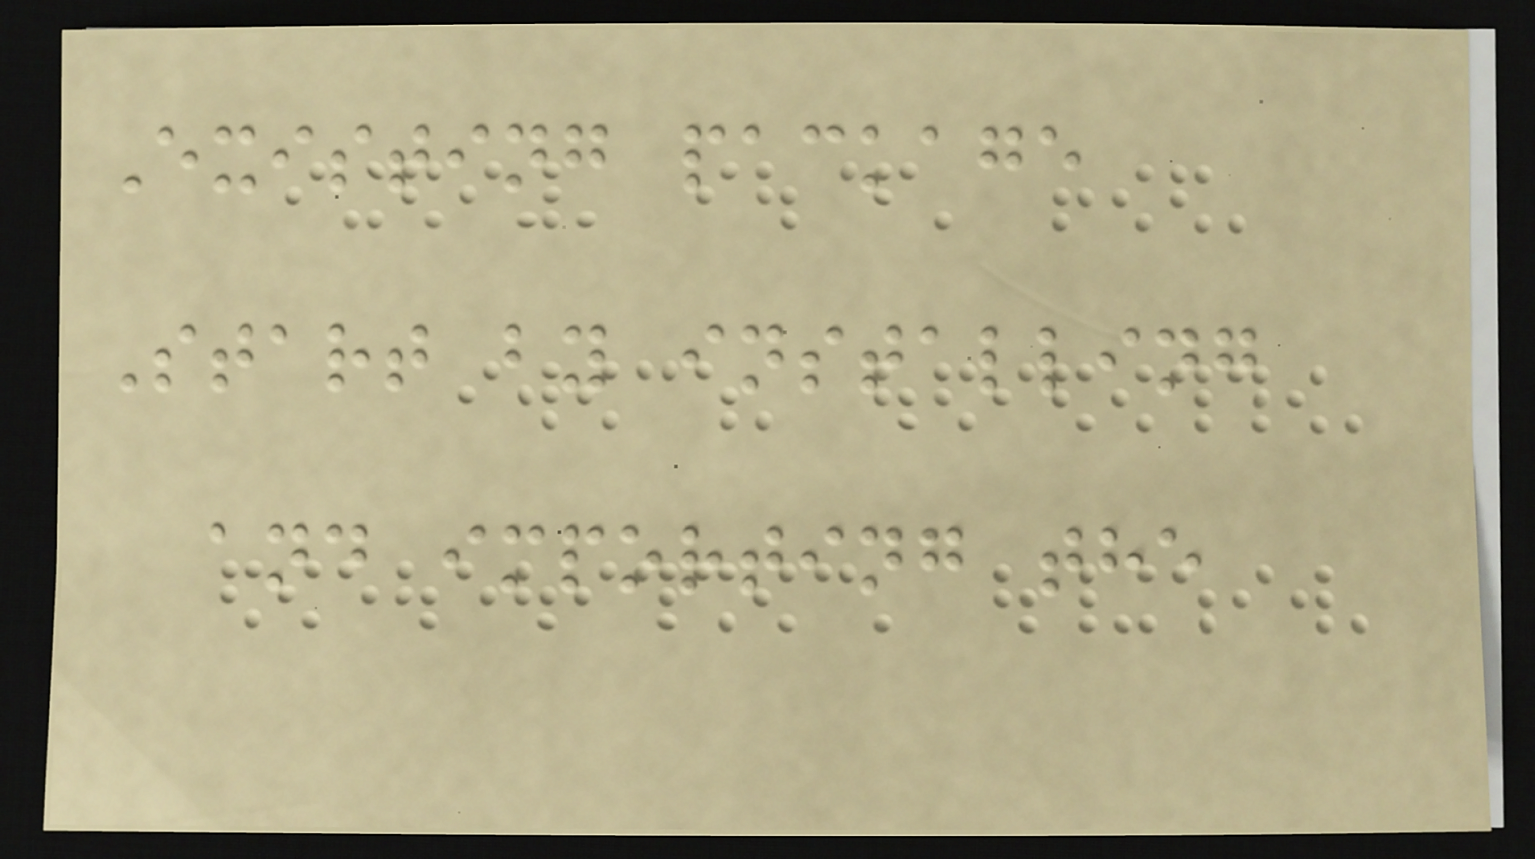Existing package
Start by installing
and importing the
